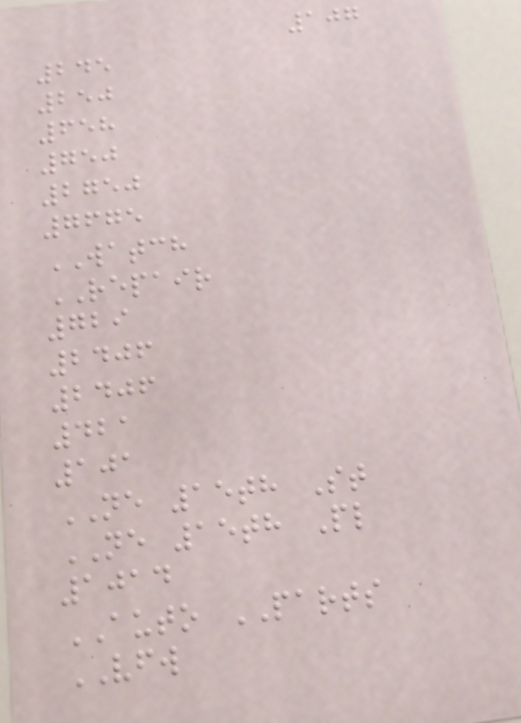107
245
250
658
750
2750
7675
WATCH
REPAIR
729
2406
2406
421
101
NE 15th St
NE 15th Pl
1014
AUTO PARTS
VFW
